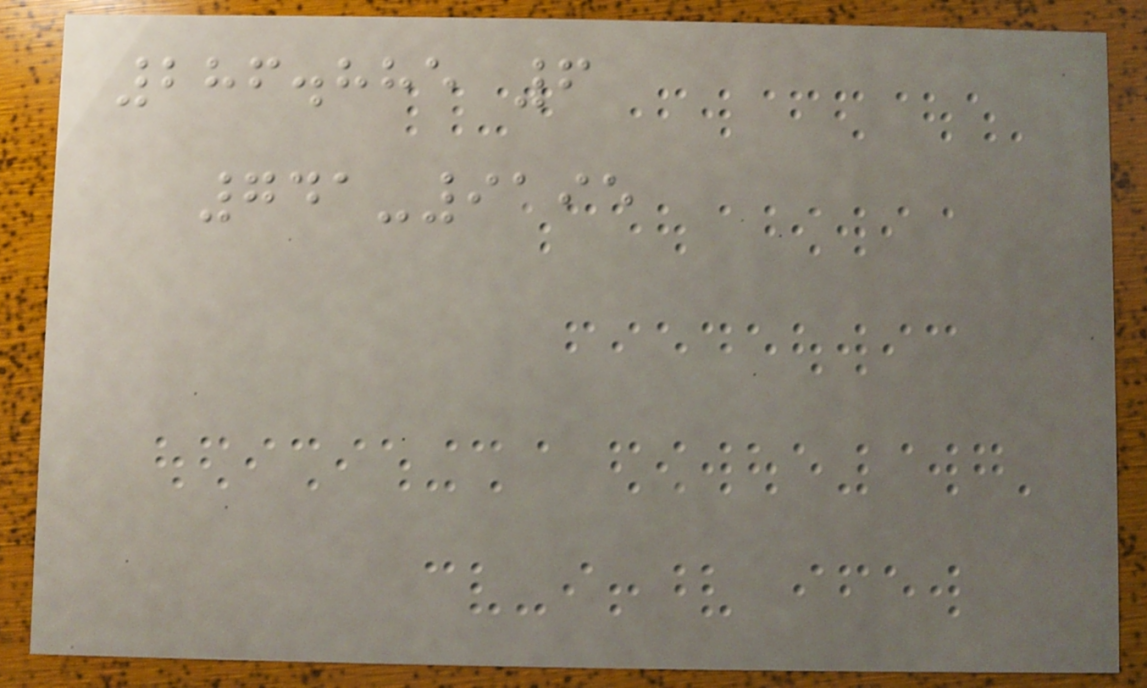286.885 6
741-9195
